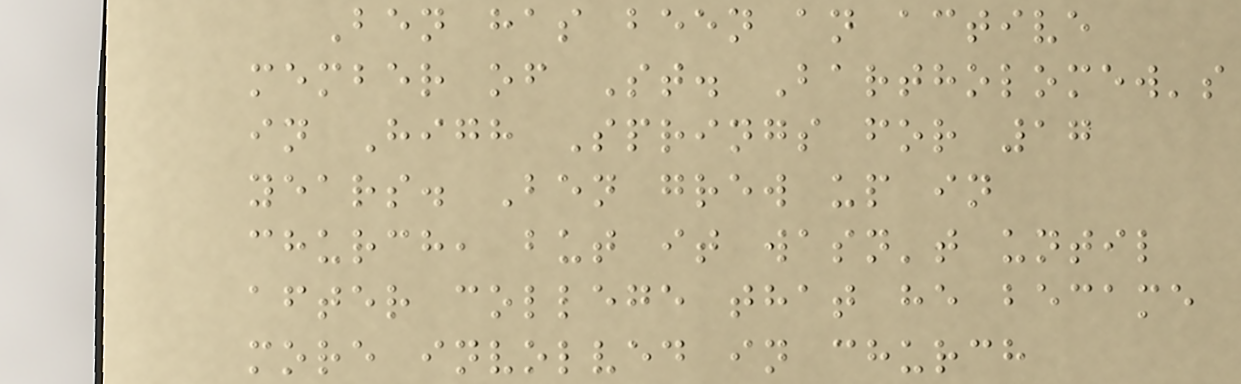Ben has been an active
member of St. Bartholomew's
in High Springs for 17
years. Ben grew up in
church, but it wasn't until
after college that he became
more involved in church
